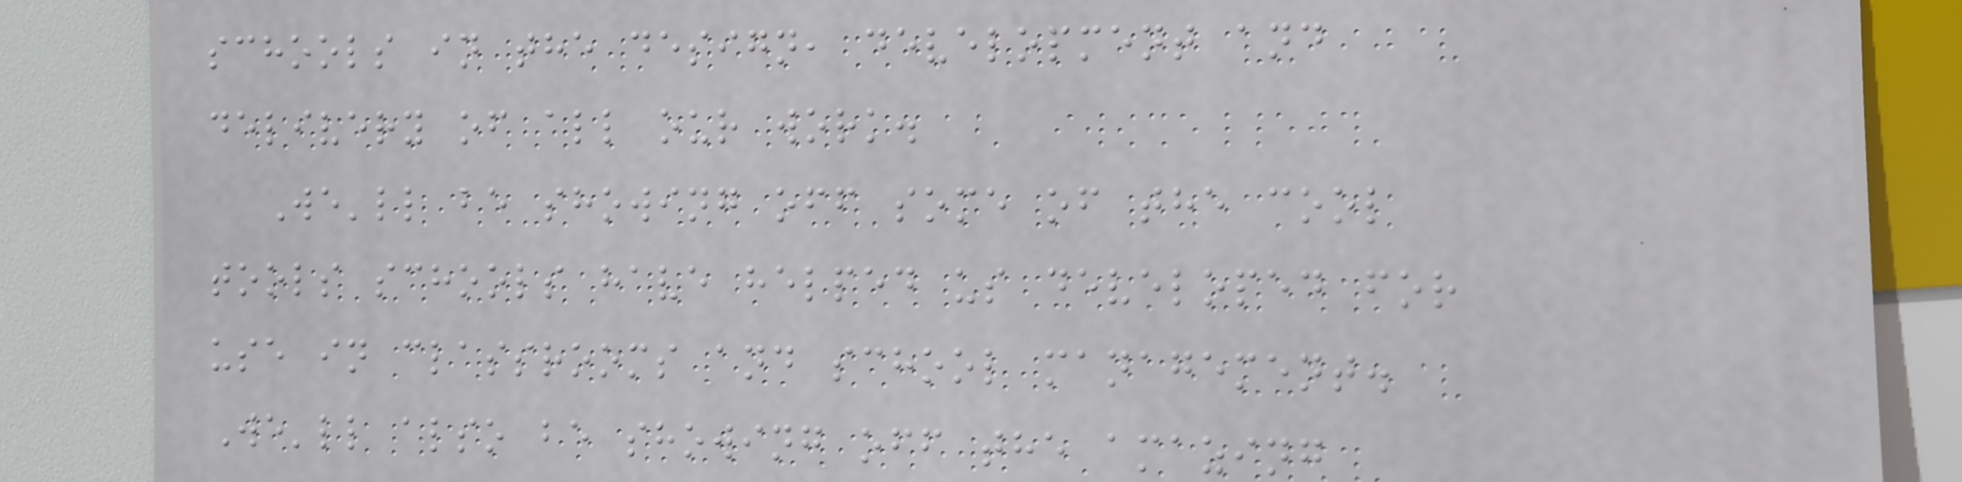schools in the design, development and
delivery of all our work.
We'll be showing off some of the cool
tools schools have helped us developed for
use in classrooms and school management.
We'll also be showing off the amazing
